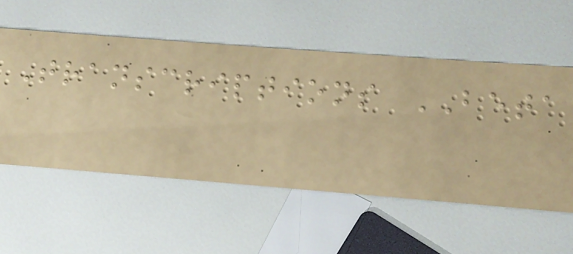Transcriptions BETA
